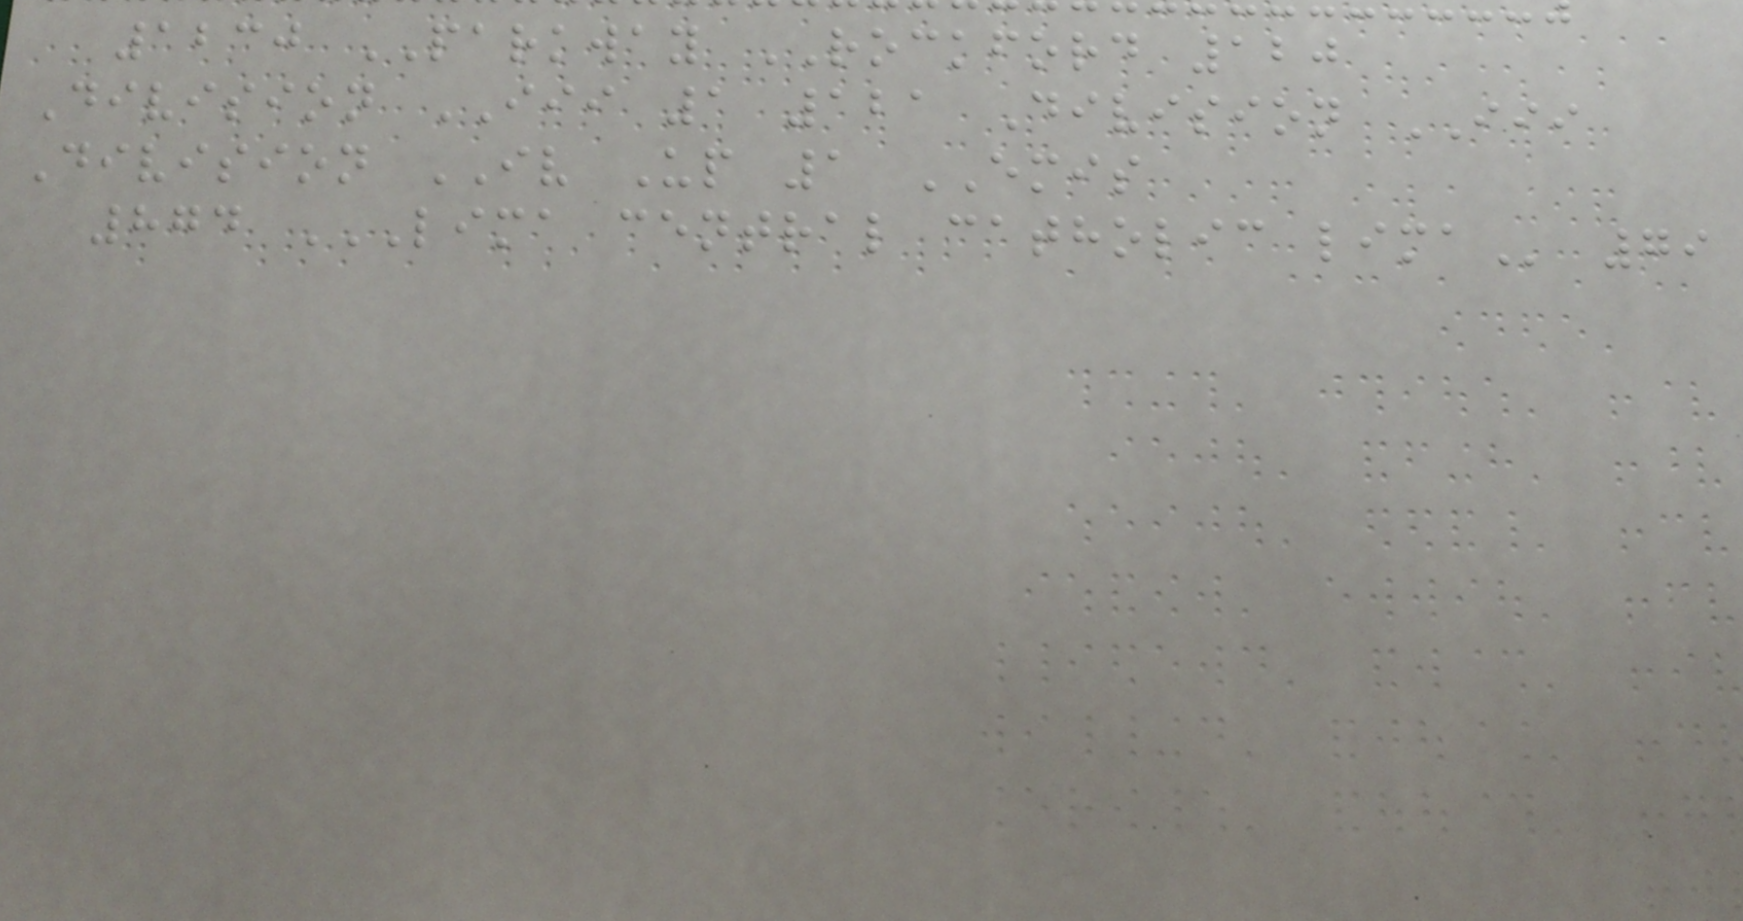1230 PARKWAY ROCKFORD 120
Division III 1 121 Division III
Division IV Up 1 EMIS
874 LIMA CENTRAL CATHOLIC LIMA 79
